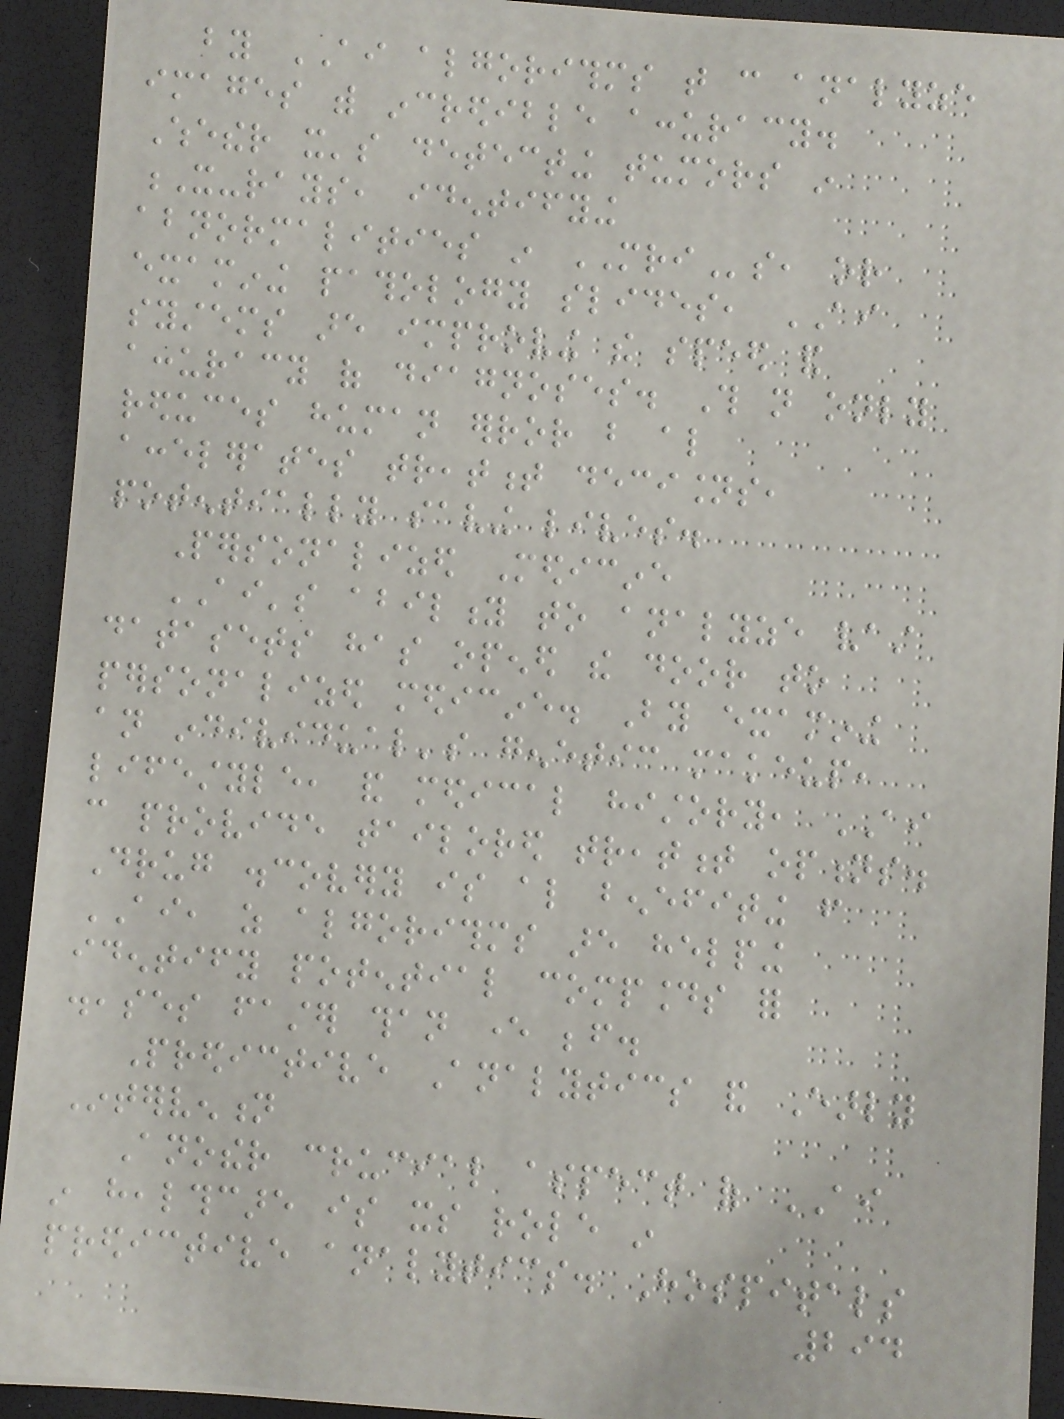by AI algorithms that can analyze
images with incredible accuracy.
Whether it's detecting tumors in
X-rays, identifying
abnormalities in MRIs, or
examining pathology slides, AI
systems are improving the speed and
accuracy of diagnoses. This not only
reduces human error but also
accelerates treatment decisions,
potentially saving lives.
Personalized Medicine
AI's ability to analyze vast
datasets has opened the door to
personalized medicine. By examining
an individual's genetic makeup,
lifestyle, and medical history, AI
can provide tailored treatment options.
Drug discovery is also benefiting from
AI, as algorithms are helping
identify potential compounds for
diseases faster than ever before.
Predictive Analytics and Early
Intervention
Another crucial aspect of AI
in healthcare is its role in
predictive analytics. Hospitals
294
